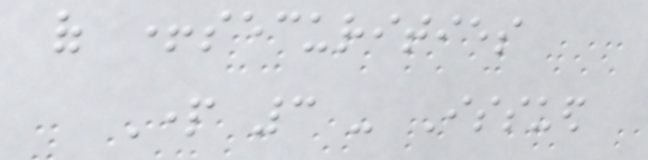of +securities
Part 3 - Issued
